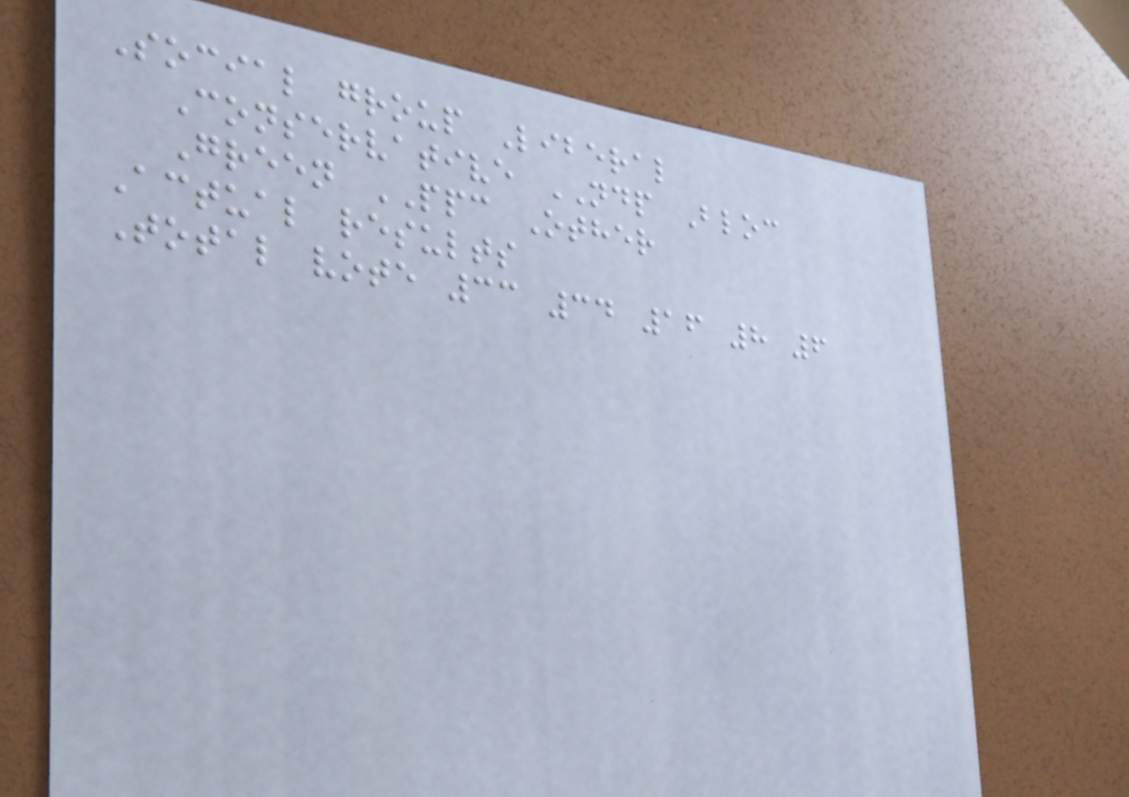Social group Liberal
Conservative NDP Bloc
Green PPC Other
Actual results
Total vote 33 34 16 8 6
